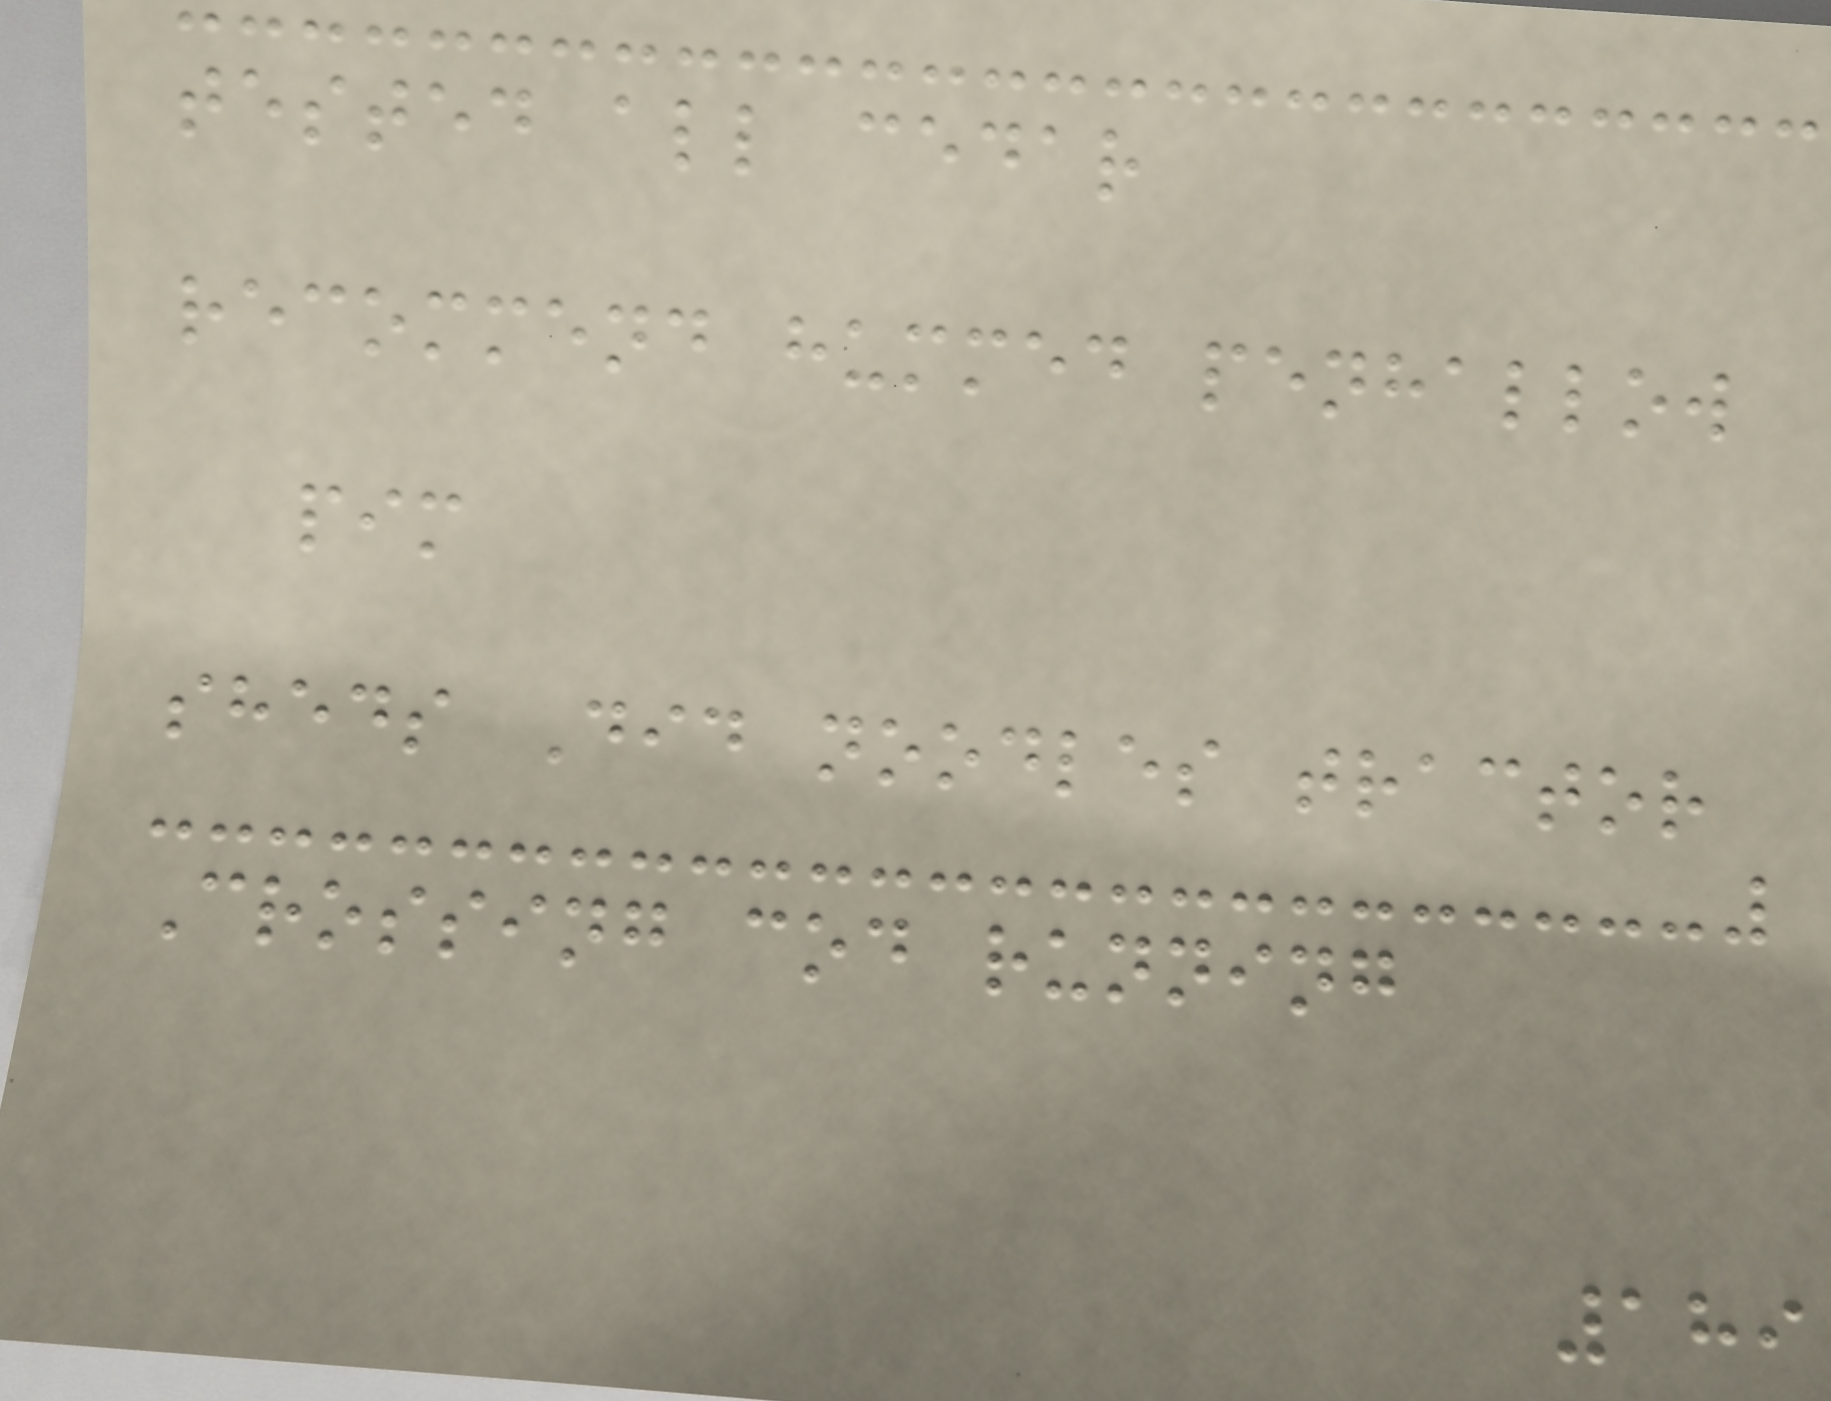tested all cedar
recommend hummed penhallow
pim
sheds Did noodles tractor
Crossing cod running
189
